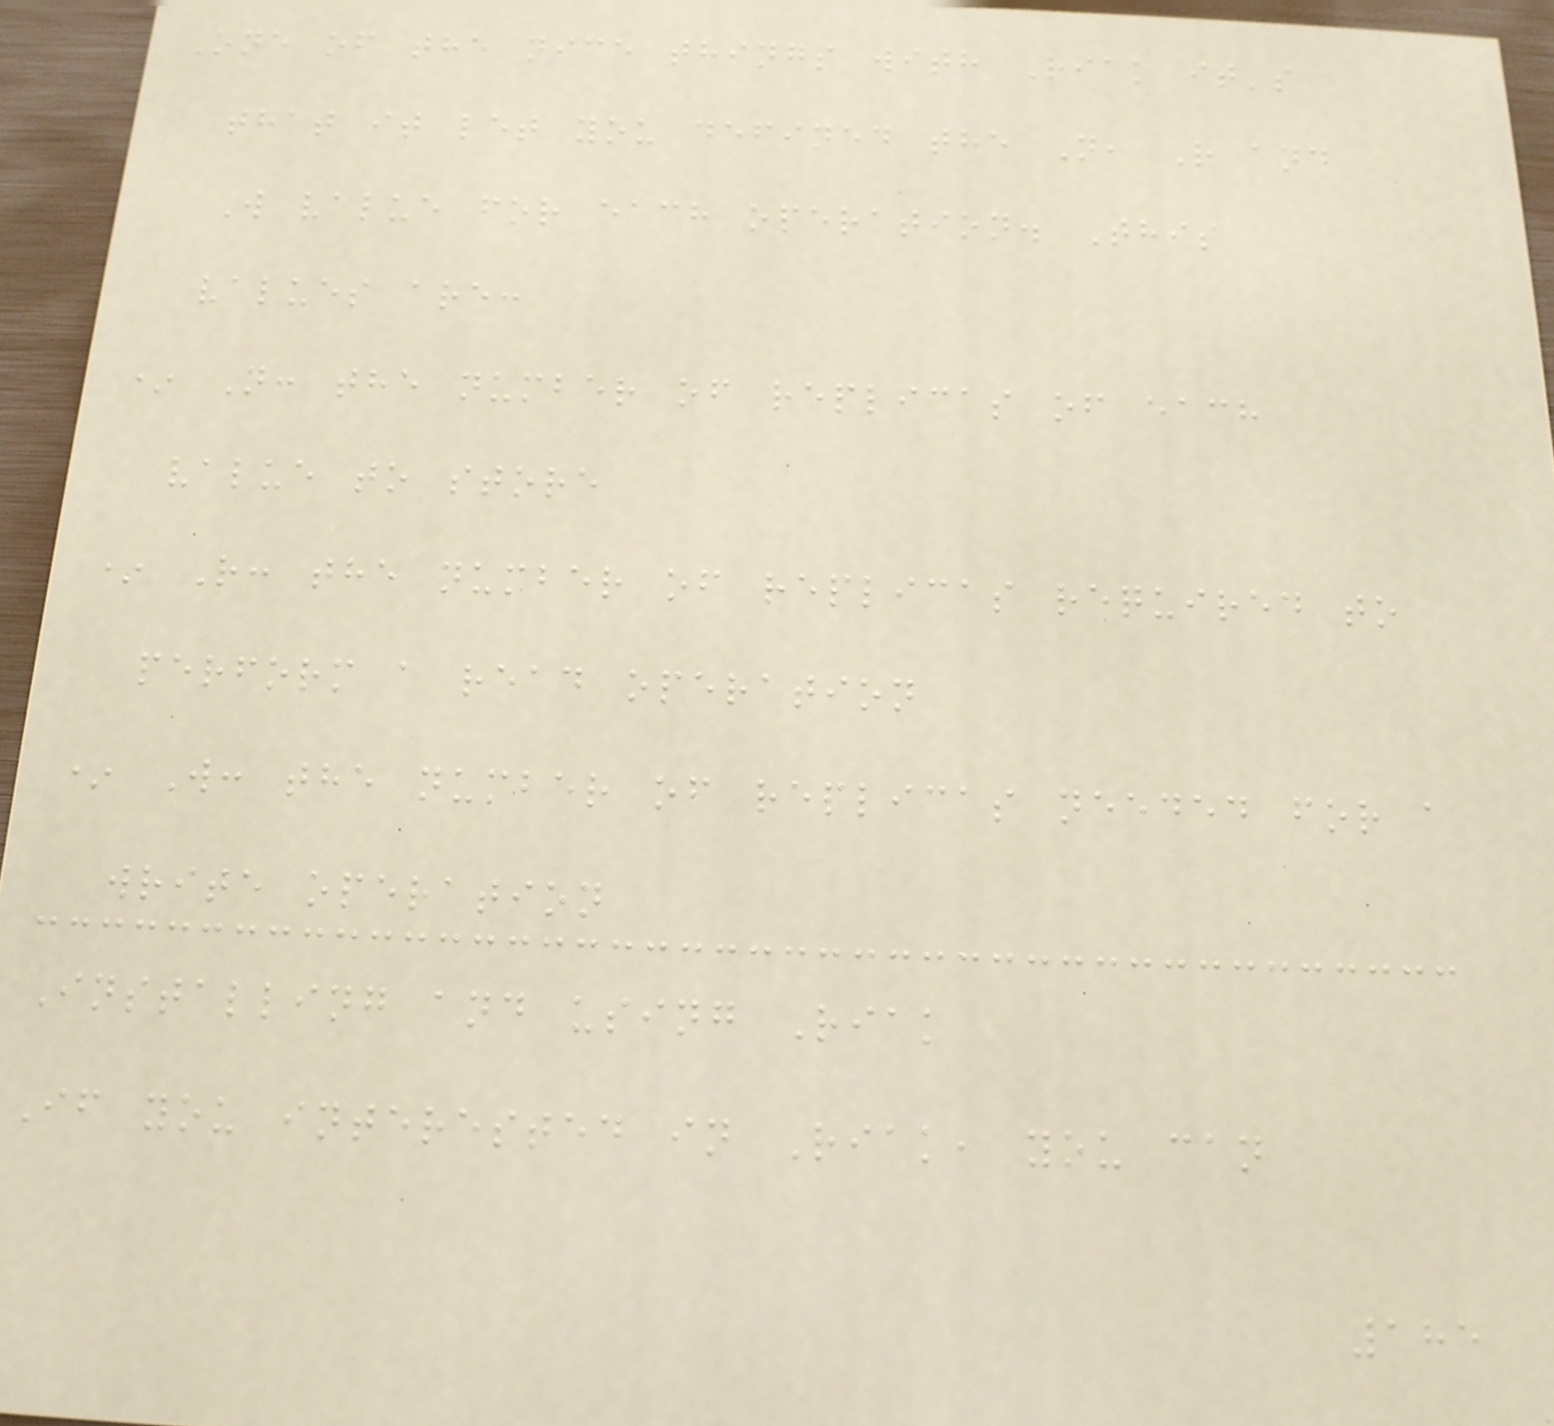One of the nice things with Riak it's
that it let you defined the N, R and
W value for each operation. This
values are:
* N: the number of replicas of each
value to store
* R: the number of replicas required to
perform a read operation
* W: the number of replicas needed for a
write operation
Installing and using Riak
If you interested in Riak, you can
185
